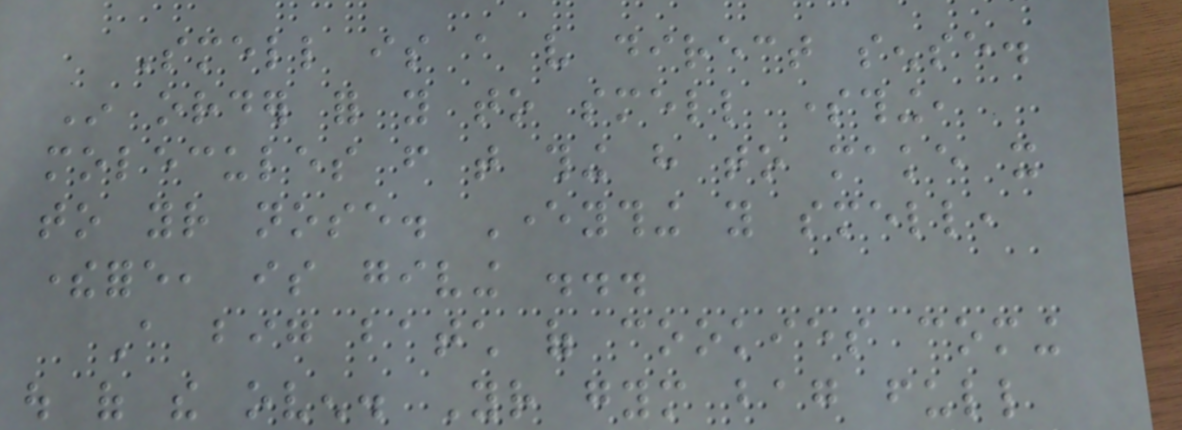Smell is a very direct sense.
In order for you to smell something,
molecules from that thing have to make it
to your nose. Everything you smell,
therefore, is giving ...
A big batch of cookies coming
out of the oven. Your gym bag full
